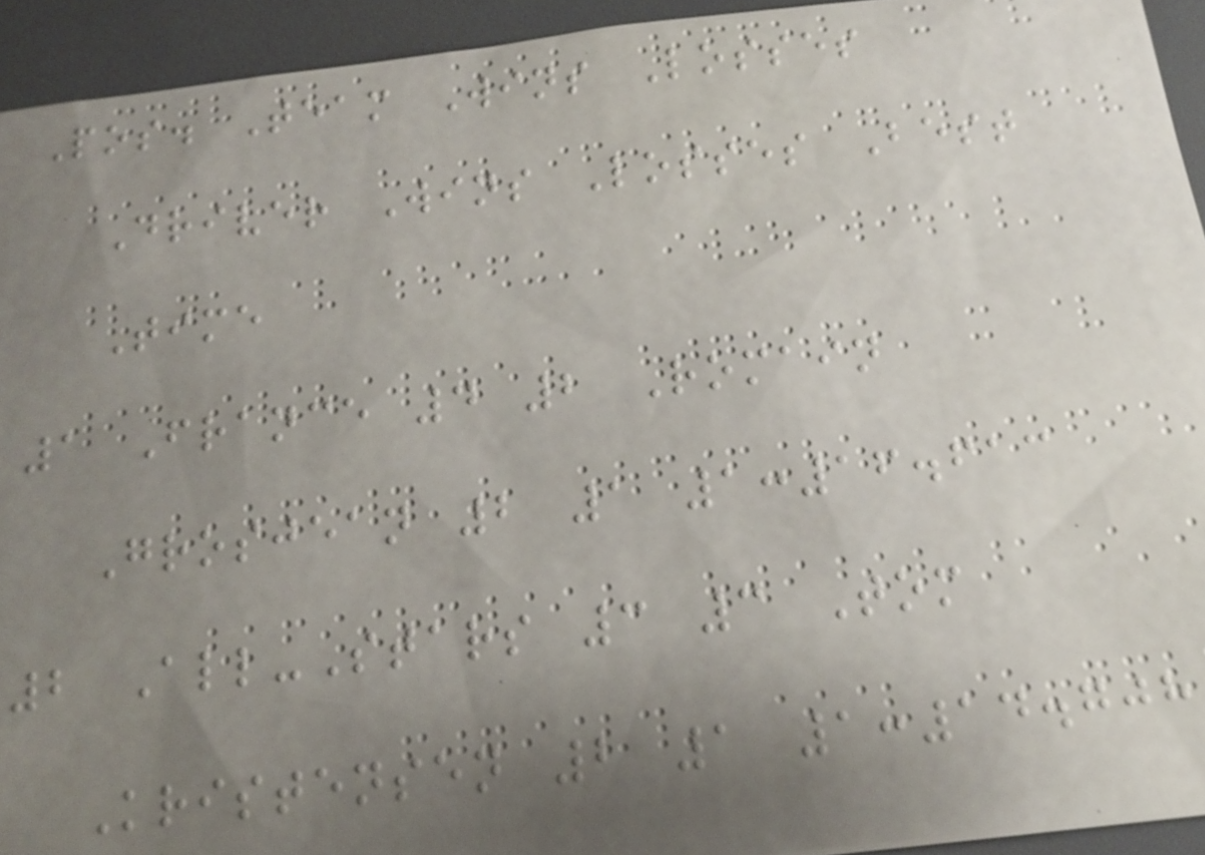Pos. Team Wins Losses
Driver Wins Losses Best
Time
1 France 4 2 Romain
Grosjean 2 1 1:16.613
2 All-Stars 3 3 Tom
Kristensen 2 1 1:14.708
